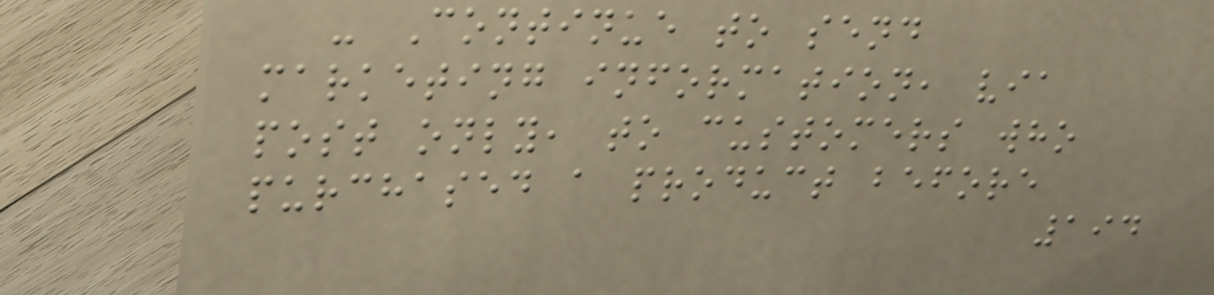- Continue to send
marketing information, via
post only, to customers who
purchased a product before
194
